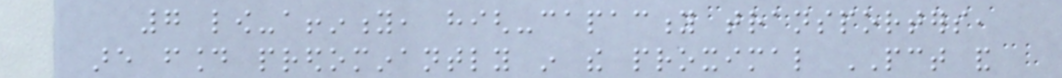7 low-affinity, high-capacity transporters,
are found predominantly in the proximal PCT and
